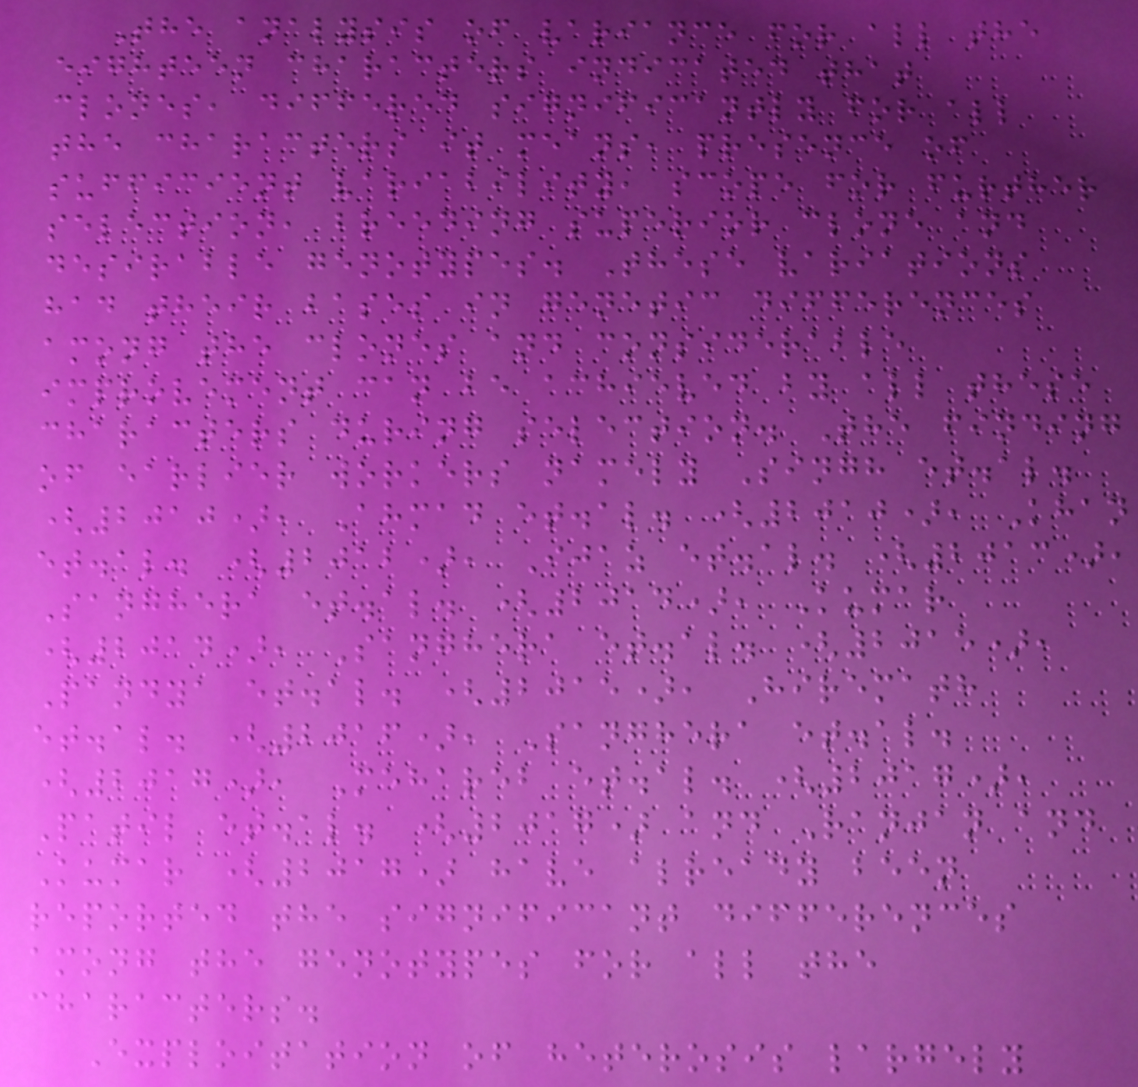The analysis of variance for all the
eighteen characters indicated that
clones, differed significantly for all
the characters it means, presence of
sufficient variability, scope for further
selection, breeding superior clone and
desirable genotypes. These variations
had their bases in genetic differences
among the clones and considerable
improvement can be achieved by all these
characters during selection. The finding
of earlier workers namely Singh et.al.
(2010), Ahmad et.al. (2010), Khan
et.al. (2012), Ijaz et.al. (2013),
Sanghera et.al. (2014), Kumar
(2014), Sanghera et.al. (2015),
Pandya et.al. (2015), Hiremath
et.al. (2016), Sanghera et.al.
(2017), Mehareb et.al. (2017),
Patil et.al. (2017) and Ranjan and
Kumar (2017) have already been
reported the significant differences
among the genotypes for all the
characters.
Exploitation of heterosis largely
